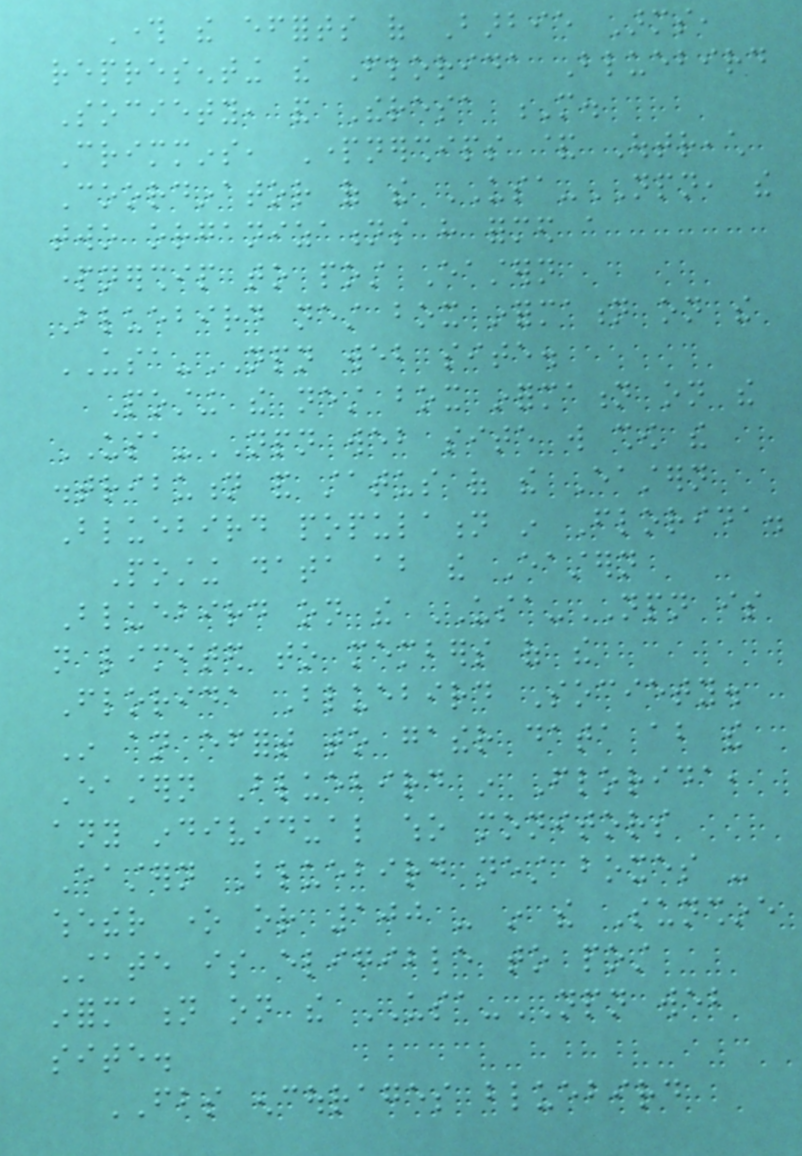Through the efforts of Barbie Arms,
representing the Florida Bluebird
Society, and Theresa M.
Crimmins, Partnerships & Outreach
Coordinator of the USA-NPN, the
two organizations have formed a
partnership to post Eastern
Bluebird nest box information on the
USA-NPN web site.
Posting the nest box information on the
USA-NPN web site will show the
distribution and status of the Eastern
Bluebird population in Florida.
Posting data about the Eastern
Bluebird on the USA-NPN is
not limited to members of the
Florida Bluebird Society.
In an effort to gather data about the
Eastern Bluebird in Florida,
any individual who monitors
Eastern Bluebird nest boxes -
whether one or 100 - in the Sunshine
State is eligible to post
information on the USA-NPN web
site.
FBS encourages bluebird
